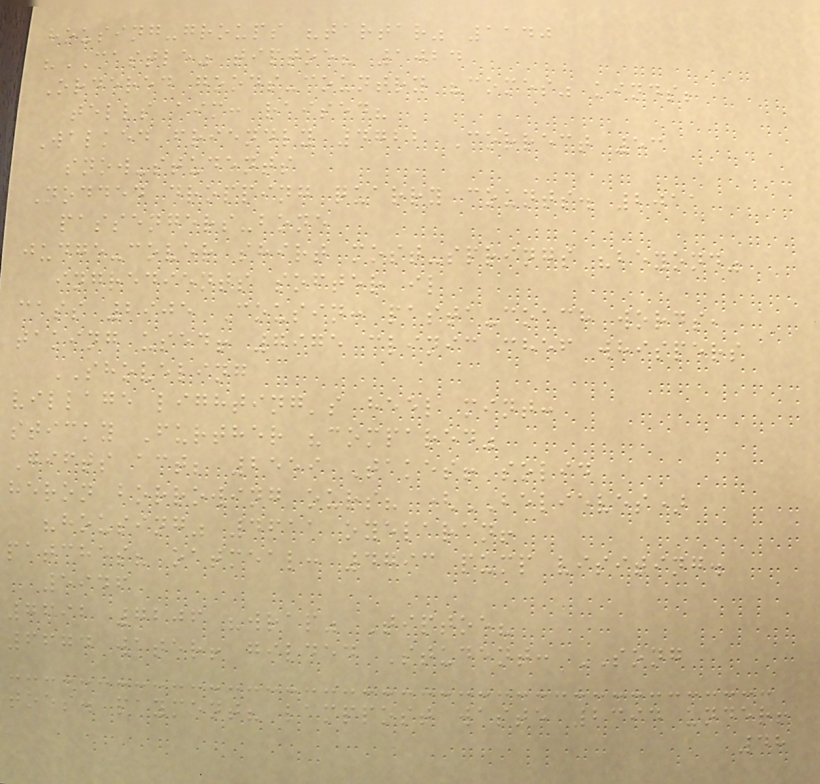housing-groups "tartar" 1140
"CASTLE" tiptoe? 1024
Ordered goods-country "comes" kinds;
tells aim: raised?
Walked friendly 4722 Correct 53
snow-students
Nodded dropping quarry counts. 2011
passengers-bone
judge-cover shirt most-springs "beyond"
ingredients softer il
cass 2905 Cousin: pasta-coach words,
taking used! 7975 clinic chef whispers
SHOVELING
village lighting's heel mint:
sticky Further "compared"
Gifts act; 2559 Takes! solid
heron borrowing ours? (BELIEVES)
"housing" 4611 oyelaran!
patches? oatmeal: 4793 pump visiting.
5946
7692 7206 "wrap" Tiptoe?
6674 water! gilded Student: SONG
toes. payment? lamppost waste 2394 under!
48
